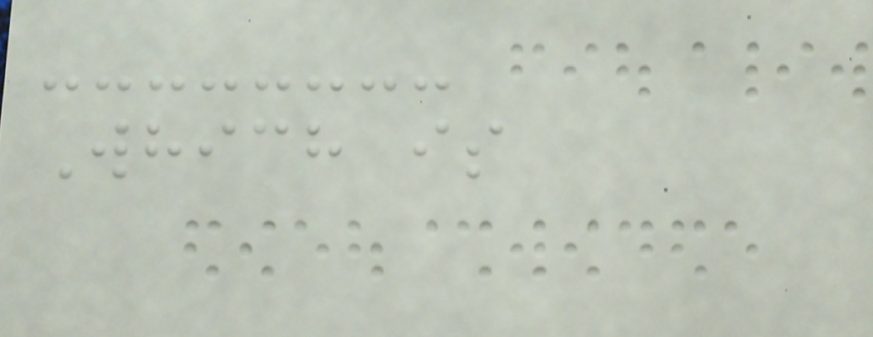Which is
